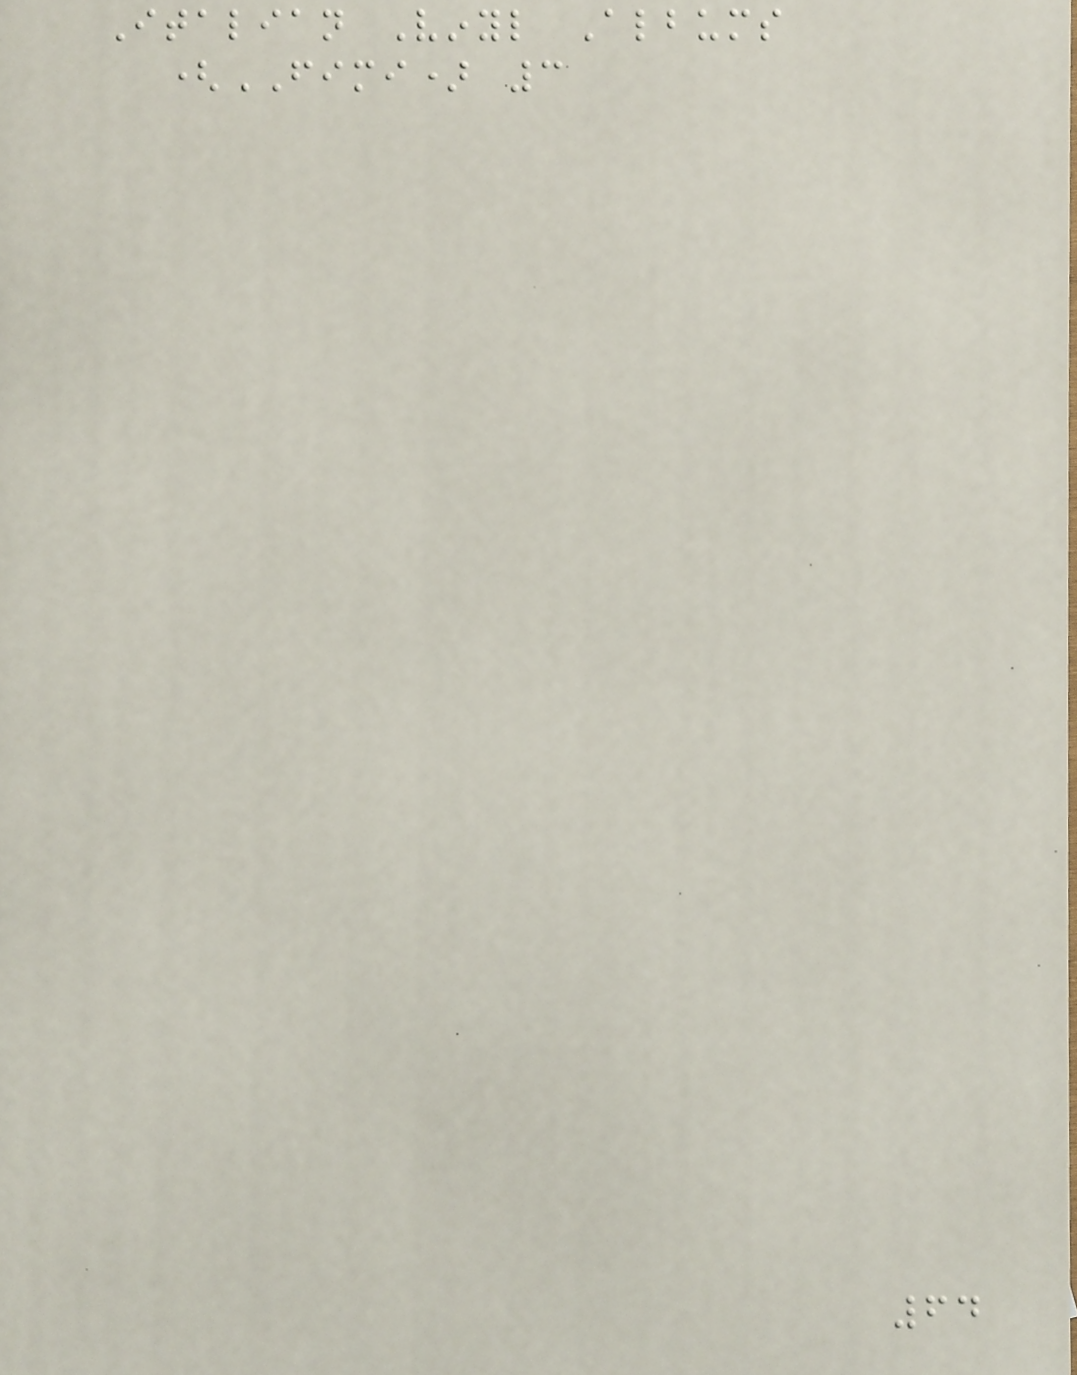Italian Vinyl Albums
(FIMI) 3
64
